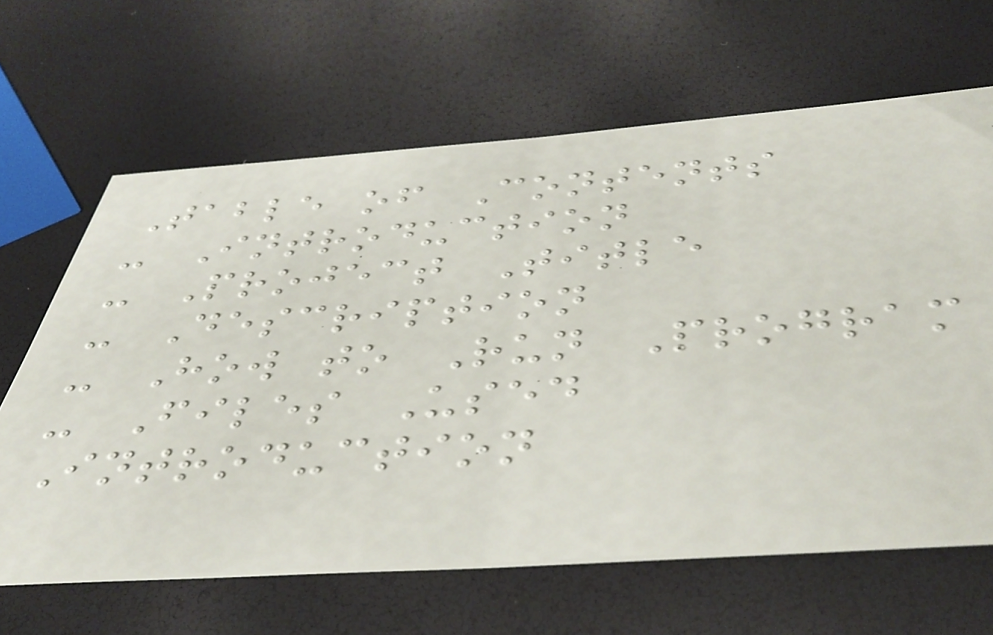Table of Contents
- Introduction
- Project Title
- Description
- How to Run Program
- Files Used
Introduction
